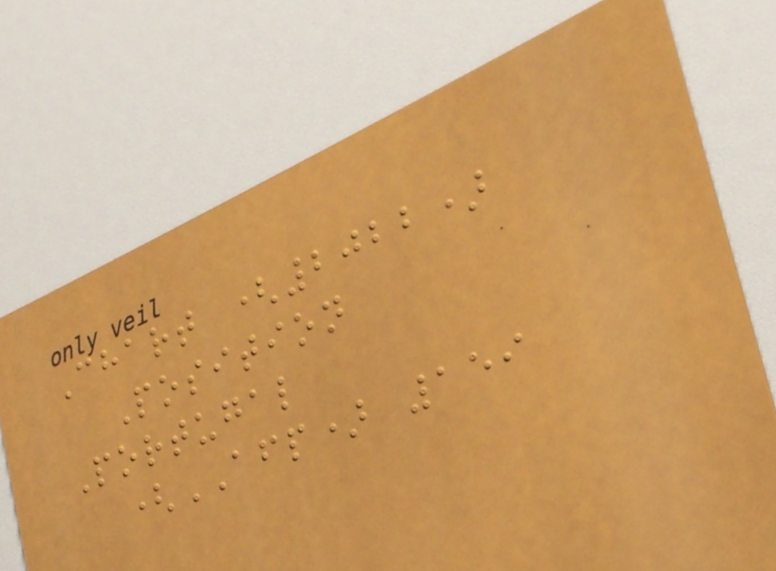Chart (2022)
Position
Portugal
(AFP) 159
